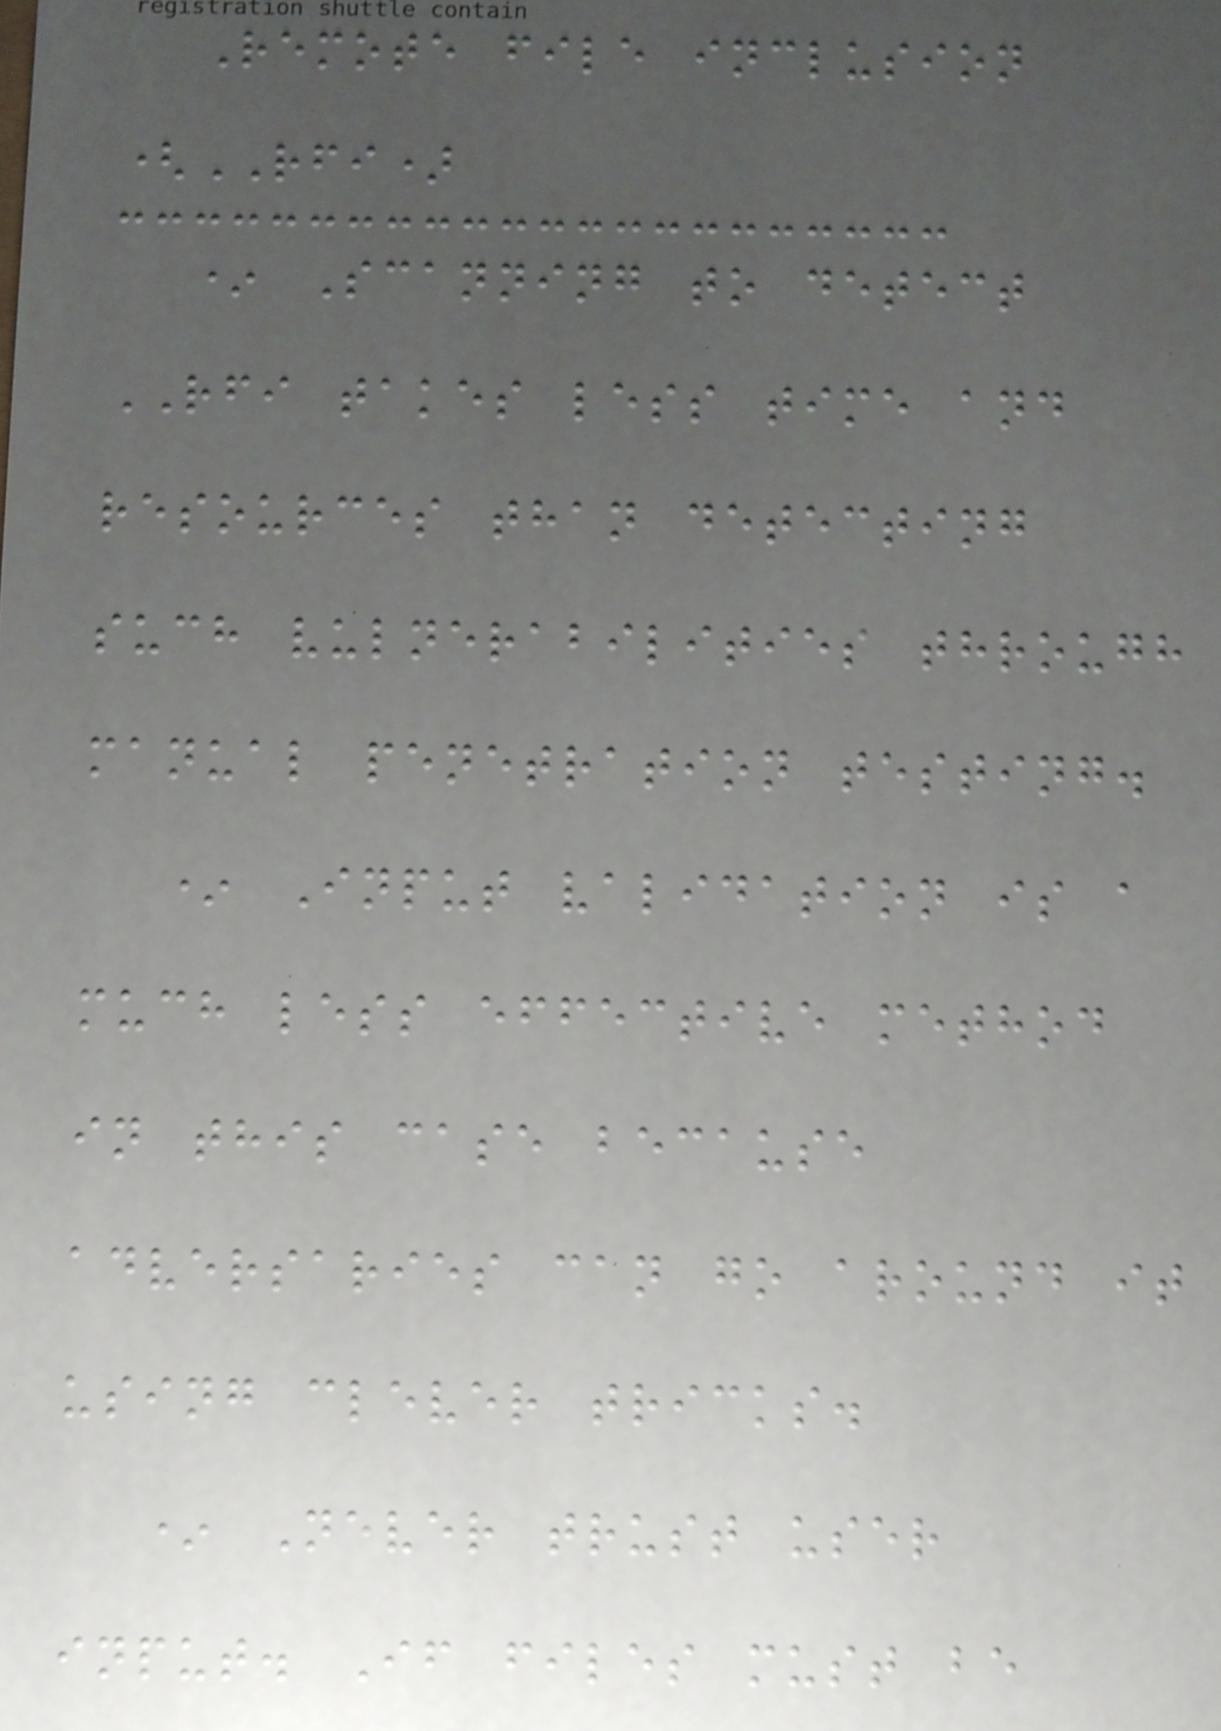Remote file inclusion
(RFI)
* Scanning to detect
RFI takes less time and
resources than detecting
such vulnerabilities through
manual penetration testing.
* Input validation is a
much less effective method
in this case because
adversaries can go around it
using clever tricks.
* Never trust user
input. If files must be
